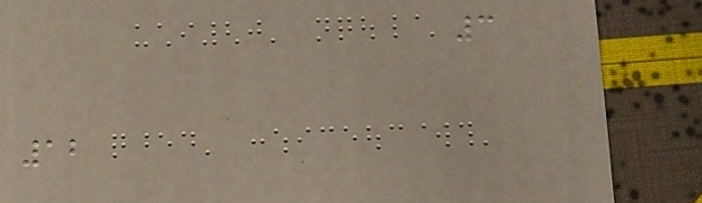3
12
